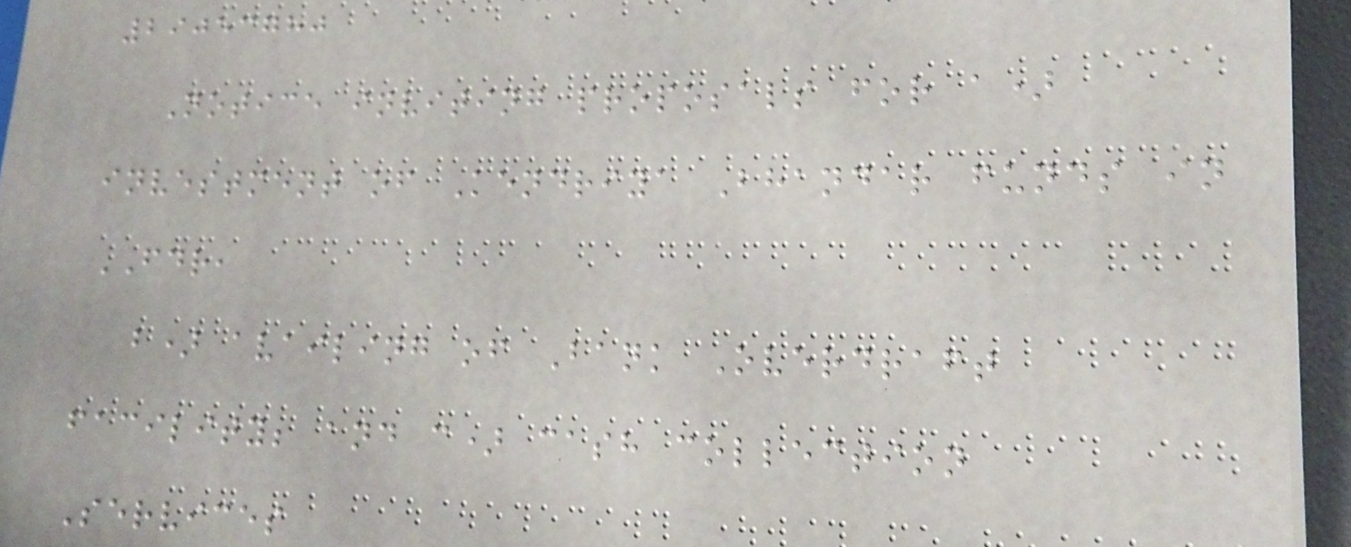29053780
Notice inviting proposals for a)
investment of Kendriya Bhandar funds in
FDR,
b) availing of Bank Overdraft
facility; and c) cash collection
Services
